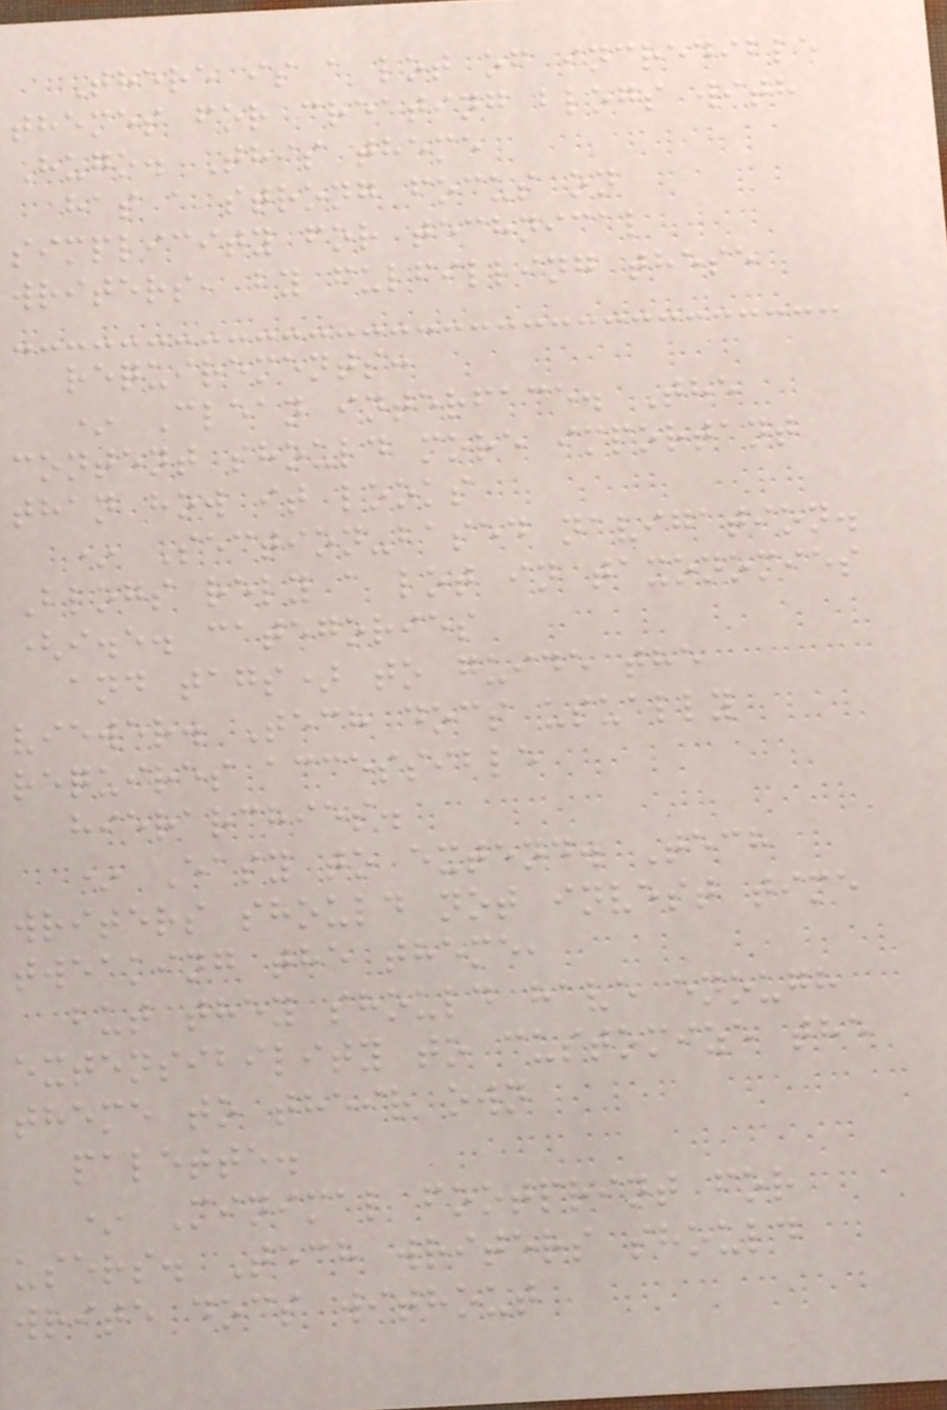There is a lot of incredible
themes for creating blogs with
Hugo. This theme
has a strong focus on
simplicity for technical
writers, by fulfilling these
requirements:
* Clean interface. The
content should more important
than how it looks
* Section-based navigation.
Blogs rely a lot in taxonomies
(i.e. categories
and tags) to guide the
viewer. Tech docs usually
requires accessible
hierarchies.
* Easy to extend. Tech
writers should not invest time
tweaking the theme,
but they should have enough
extensibility to customize the
theme to their own
palette.
* Minimal footprint for
users. Tech writers should
write docs without
